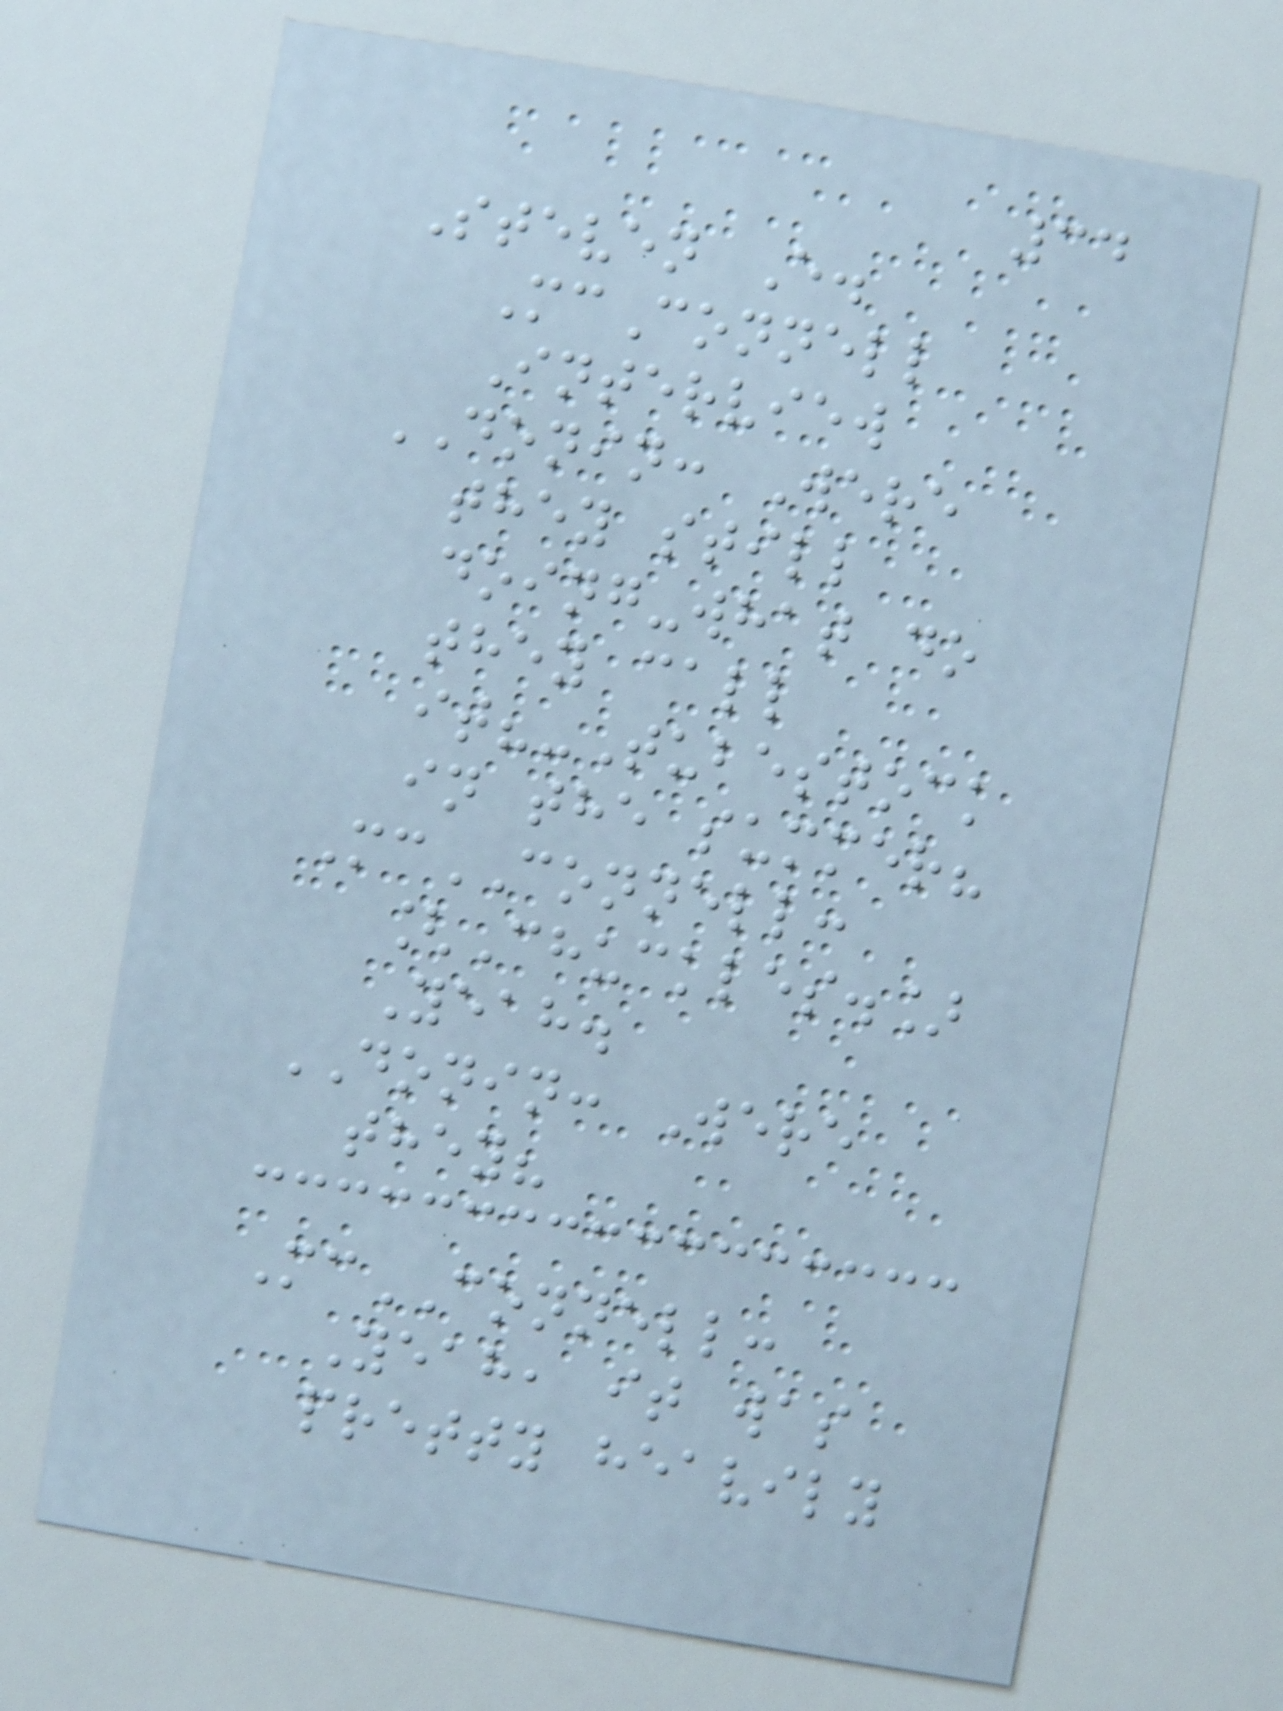34
Steven E.
McConnell
Interview
DONIN: Were
they still
doing-what do
they call
it?-Tubestock
in the summer?
McCONNELL:
[Chuckles.]
Yeah.
DONIN: Were
they?
McCONNELL:
Yeah, it was
pretty heavily
